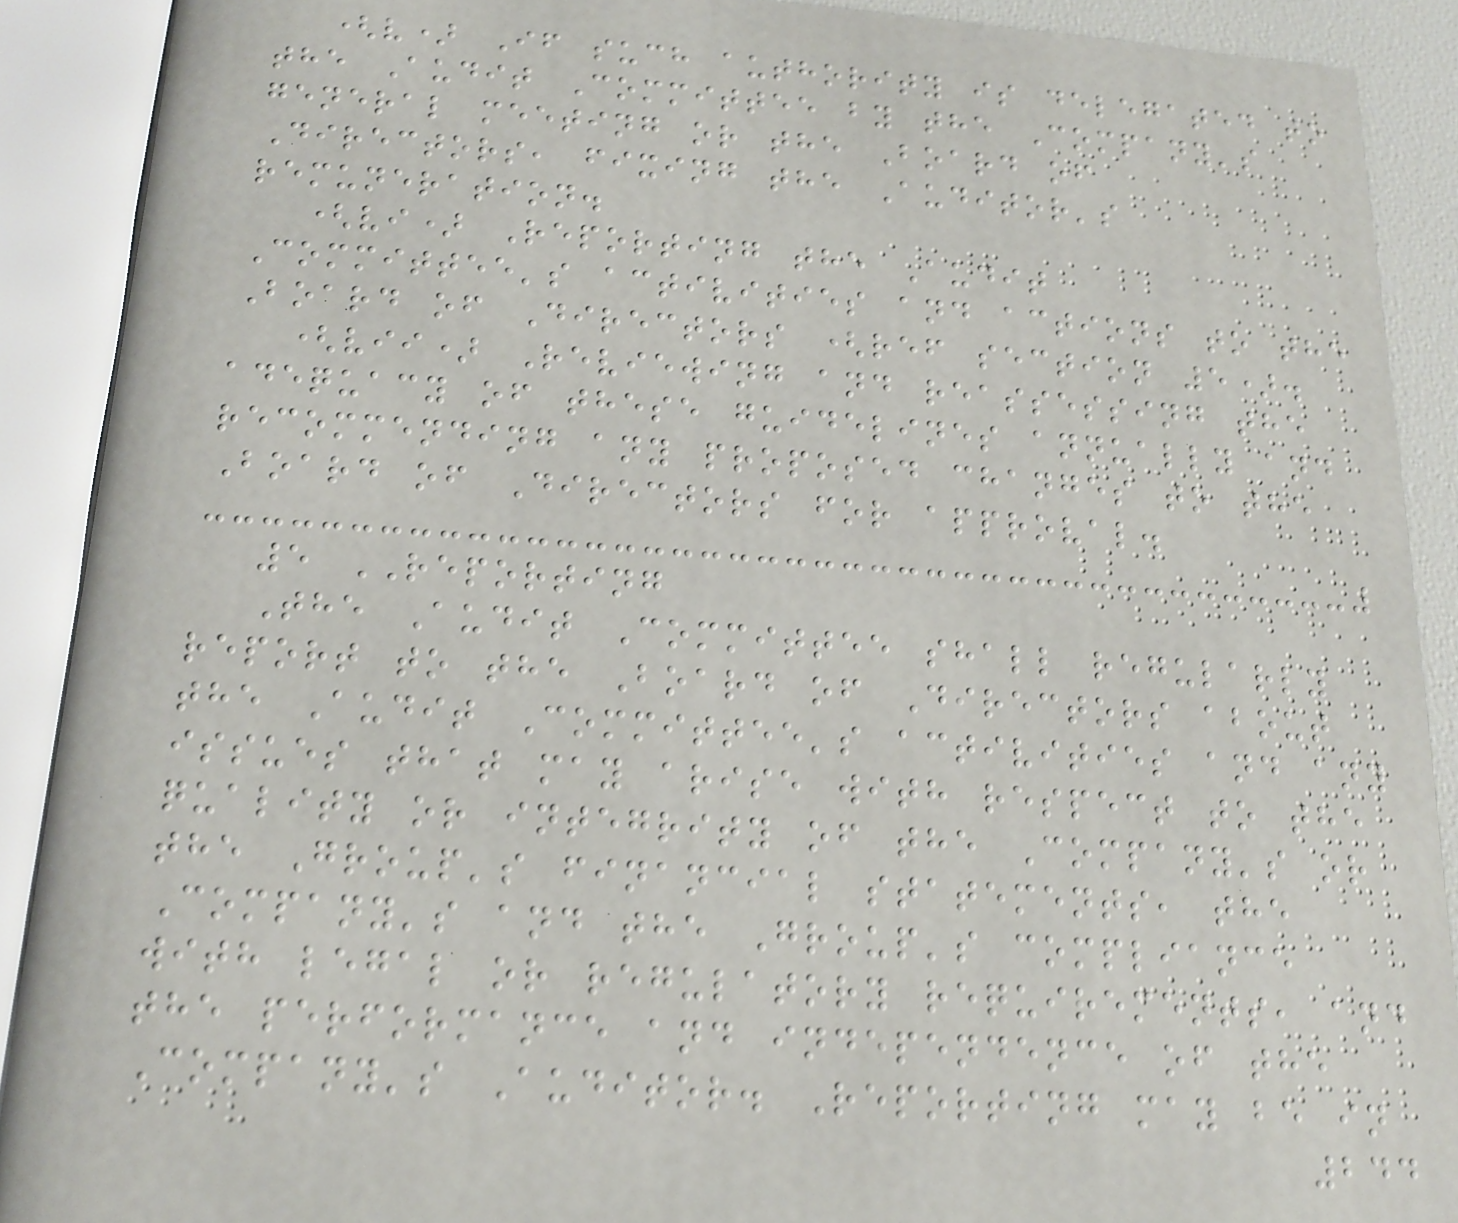(v) If such authority is delegated to
the Audit Committee by the Company's
general meeting or the Board of
Directors, fixing the Auditor's
remuneration.
(vi) Reporting the Audit
Committee's activities and actions to the
Board of Directors (ref section 5).
(vii) Reviewing and reassessing the
adequacy of these guidelines annually and
recommending any proposed changes to the
Board of Directors for approval.
5 REPORTING
The Audit Committee shall regularly
report to the Board of Directors about
the Audit Committee's activities and any
issues that may arise with respect to the
quality or integrity of the Company's or
the Group's financial statements, the
Company's and the Group's compliance
with legal or regulatory requirements, and
the performance and independence of the
Company's Auditor. Reporting may be in
244
